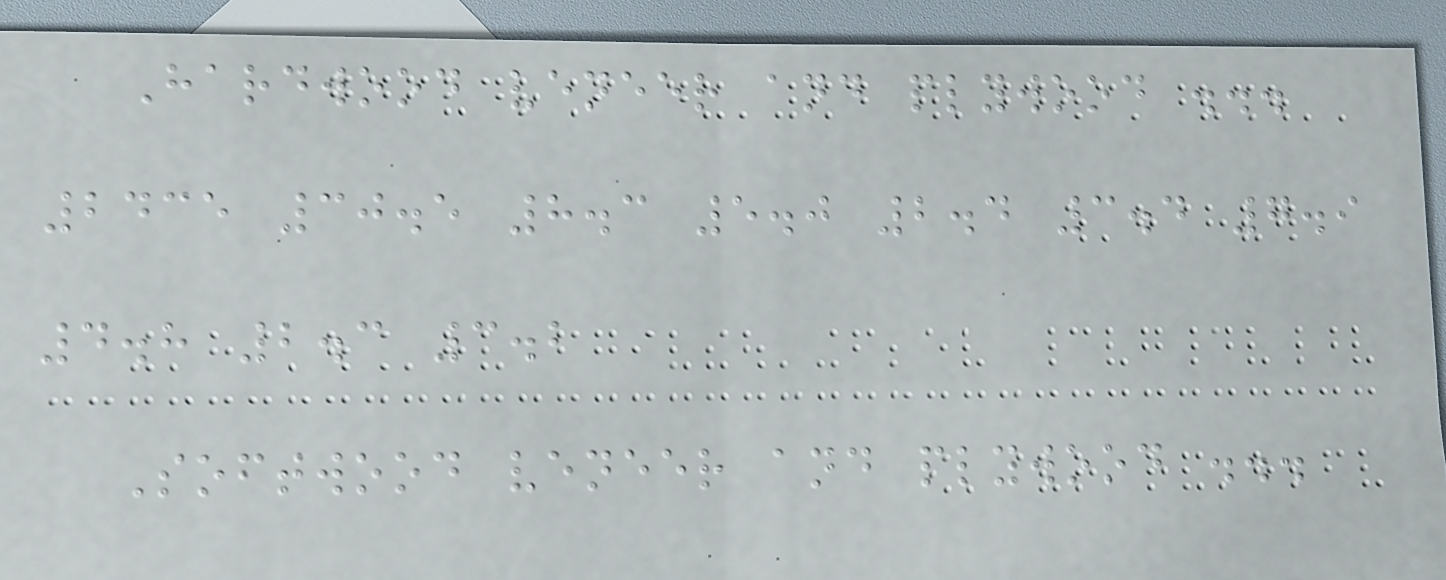Hardwood veneer and plywood ...
2435 30.5 8.3 5.0 2.4 3.4 7.9
4.8 2.3 3.2
Softwood veneer and plywood ...
